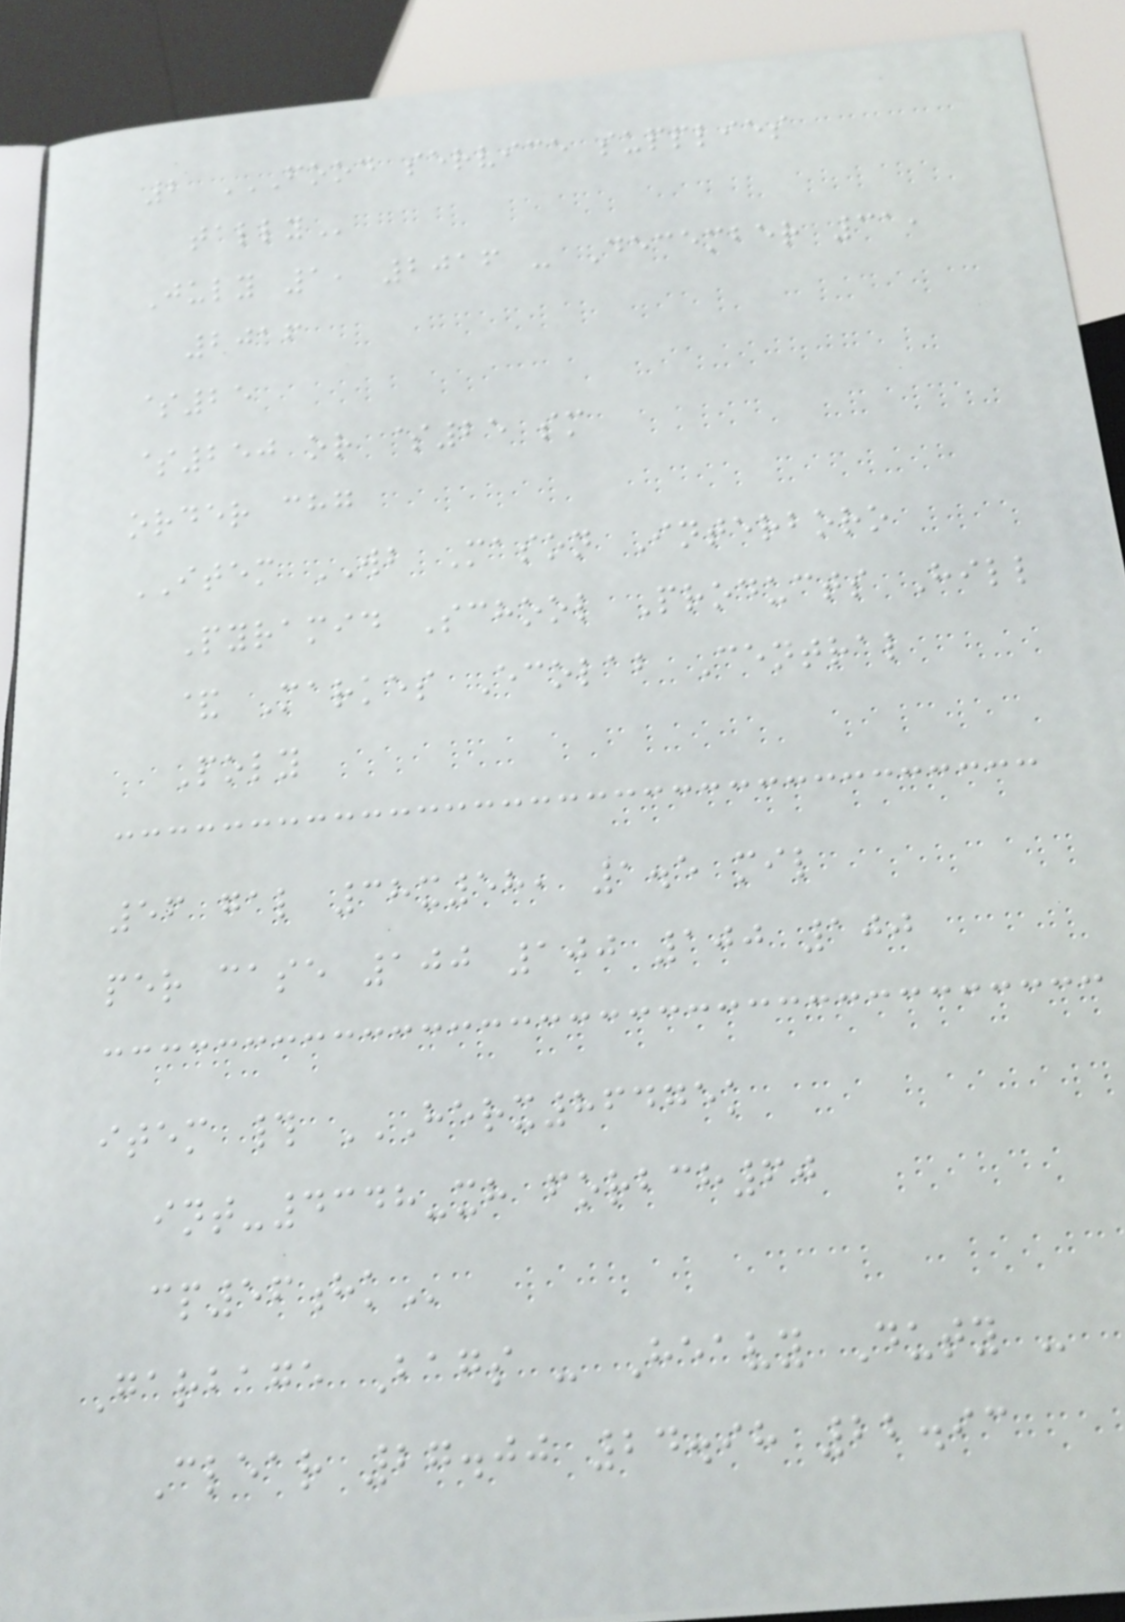2 FOOD SERVICE SUPPLIES
TALLY
July 1, 2016 - December 31,
2016
$25
$250 or $25 sm
order chg
ITEM WB Mason Interboro
Pyramid School Products Hill
& Markes Ecolab Central
Poly
56 gal 38x58, 1.5 mil
per case 100 100 100 100
item # HERX86475K
INT-4348-XH FORBCH60
CP56HK
Garbage Bags - Heavy Duty -
Clear 27.00 24.98 22.93
